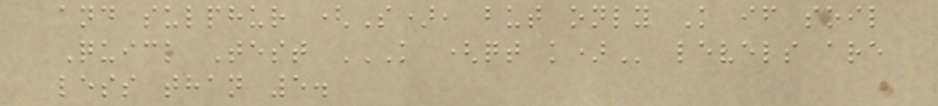and sulphur (S), but only K if soil
Quick Test K (QT K) levels are
less than 5.
